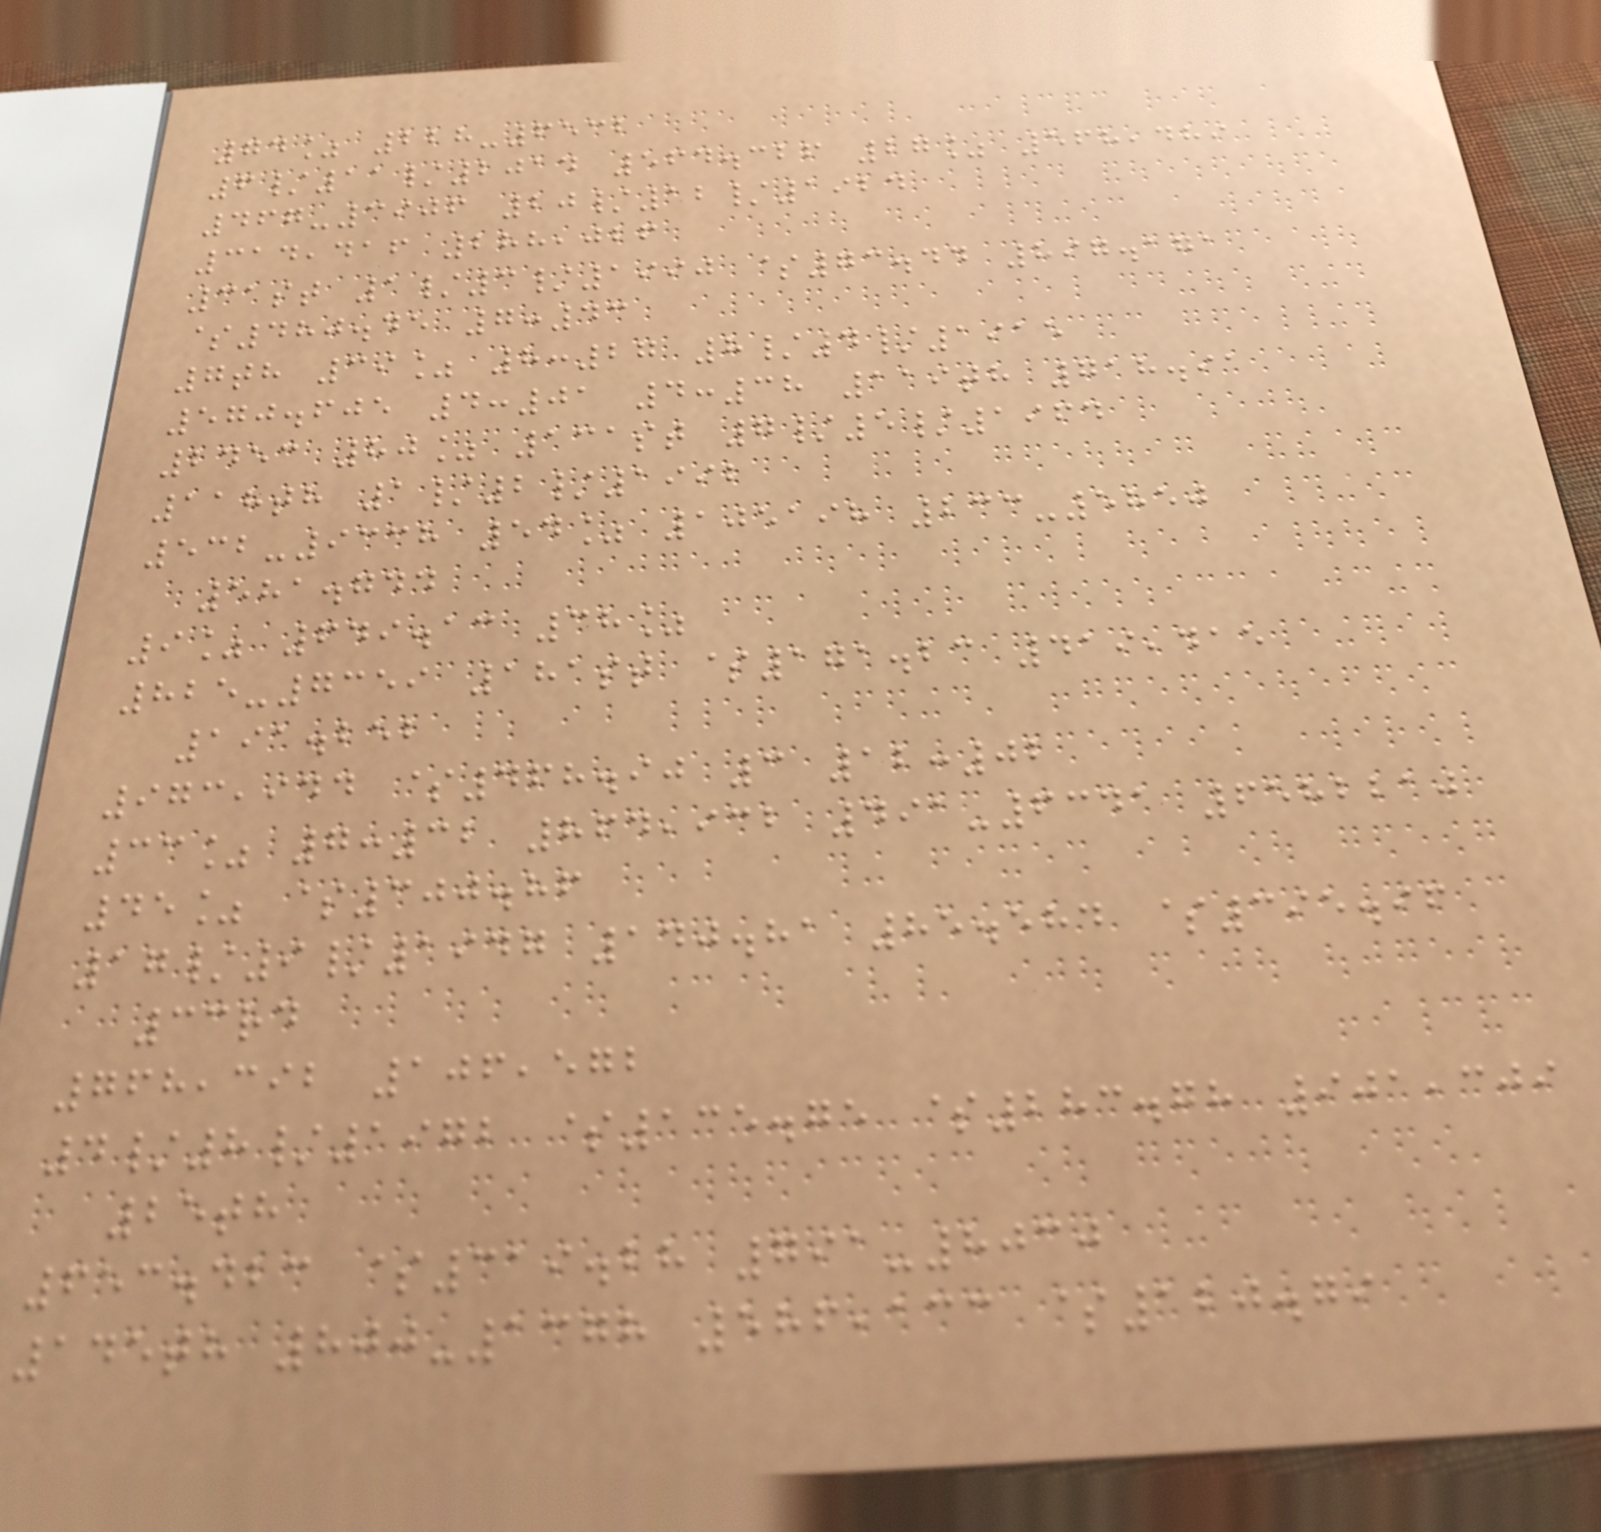74% 228-6532
6/11/2014 564.326 27% 568,489
467-3906 20/12/1924
314,416 288,026
31st 1/3/1990 $73.44 897.171
$480.45 7:43
7th 39% 8:27 8/4/1915
570.605 4:01 4:38 119th 718.91
2453 80% 131st 7/5/1964
118th 1/2/1992
532-9338 54% 105198 233-5850
581.744
9% 649.13 38%
825-7359 181st $171.23 419,415
191.252
973,944 $468.90 3 12:02
33% 7:32 864,932 491-6341 6582210
45% $300.86
17/9/1947 140.81 85.584 $395.96
33rd
768,392 106,572
4/8/1972 $135.75 $283.78 901,309
25th
653.423 $319.28 791-8030
145th 800-1378 586,133 $120.79
